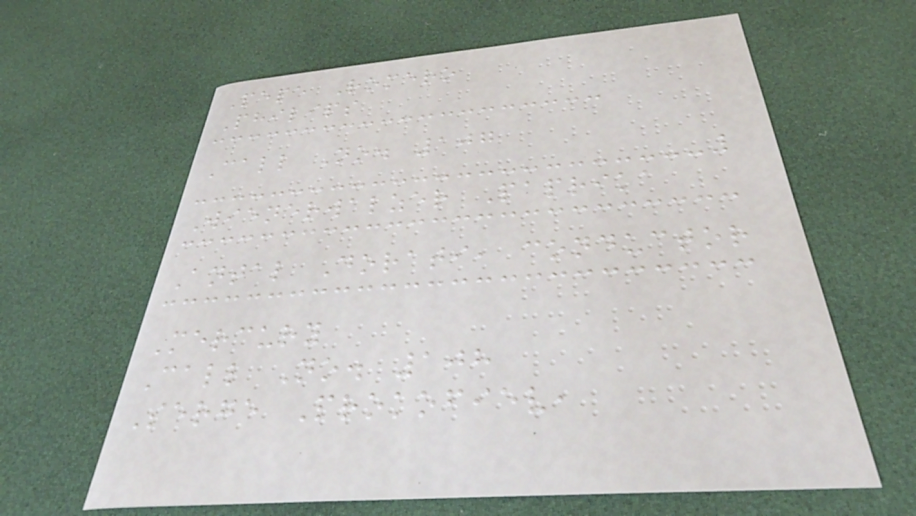Pepe Romero
Philips
Call No. 107
Wienerwalzer Paprika
Antal Dorati, conductor
Mercury
Call No. 108
Serge Prokofiev,
